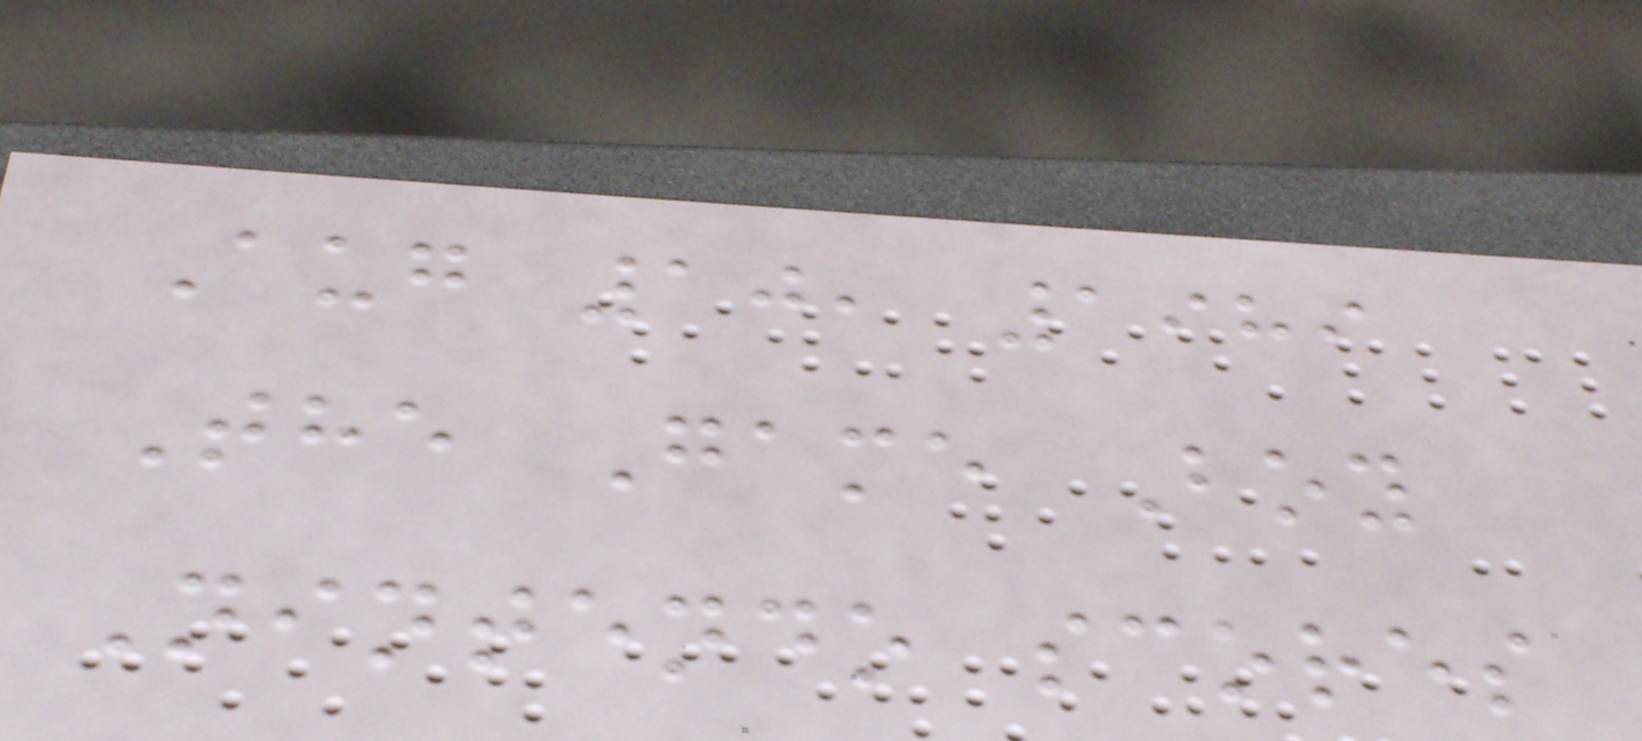Aug 10, 1989
The Game Boy
Nintendo scores
